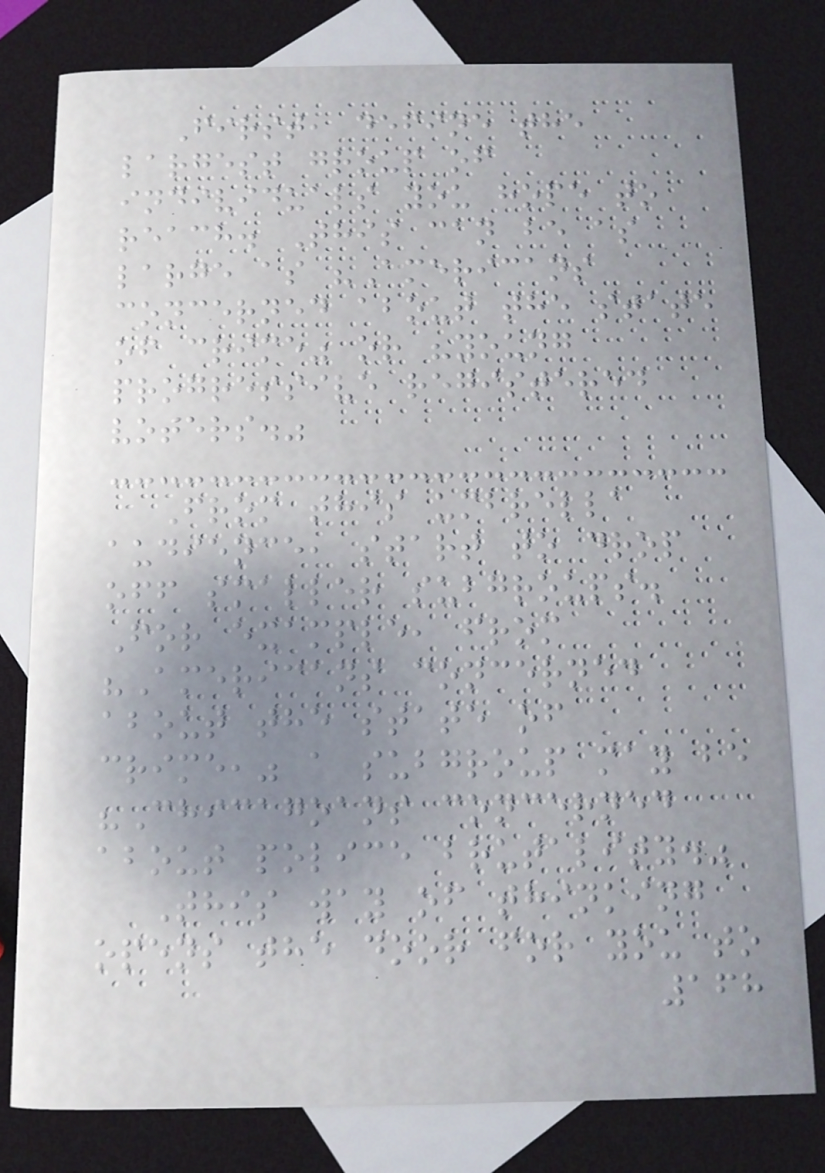First, define the
largest group of
individuals you hope to
reach. This can be as
large as "Americans
concerned about the state
of crime" or "young
progressive registered
voters."
From this umbrella
audience, start to drop
off smaller subgroups.
For example, from
"Americans concerned
about the state of
crime," a subgroup may be
"Chicagoans concerned
about police brutality."
This way of thinking
opens the door for you to
168
